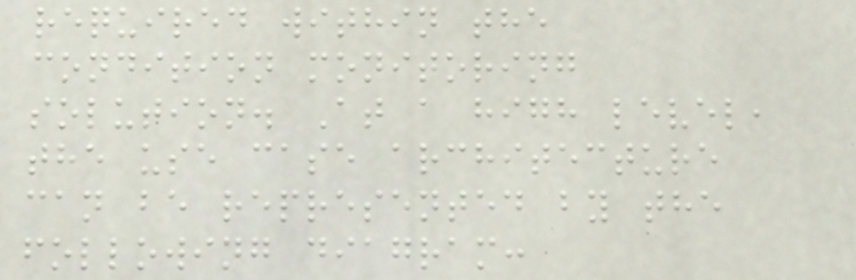required within the
condition monitoring
solution. At a high level,
the use case architecture
can be represented by the
following diagram:
